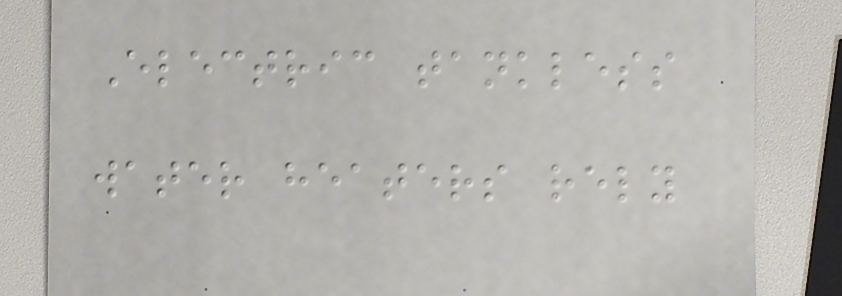Electric tankless
water heaters rely
